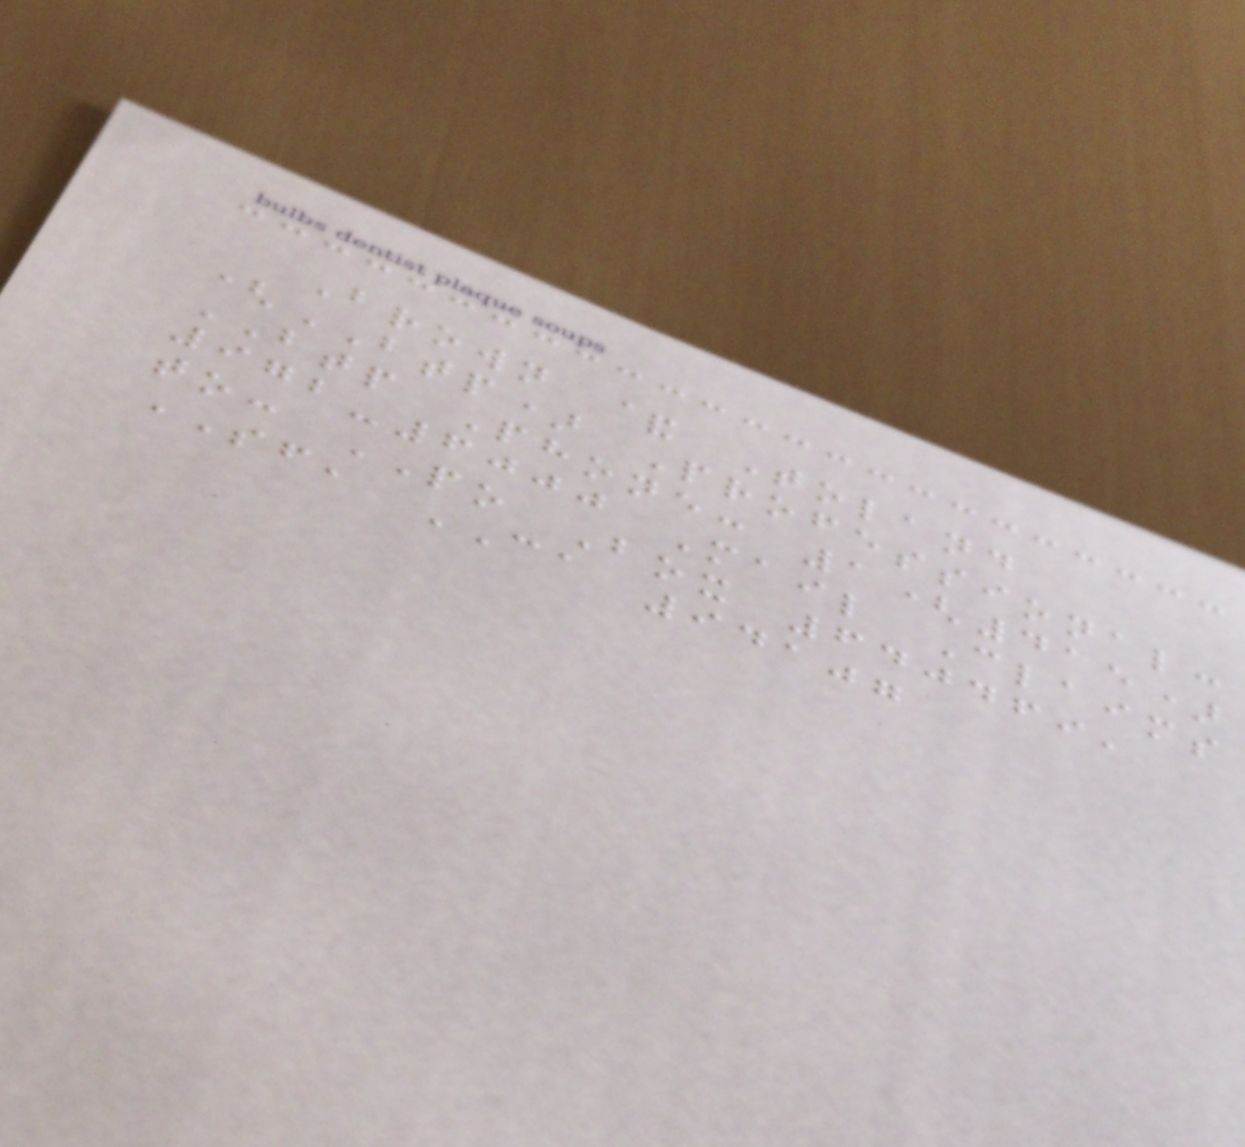Brown & Toland
(BTP) Professional:
BTP Phone: 1(415)
972-6000 Mail Claims
to: PO Box 640469,
SF, CA 94107
